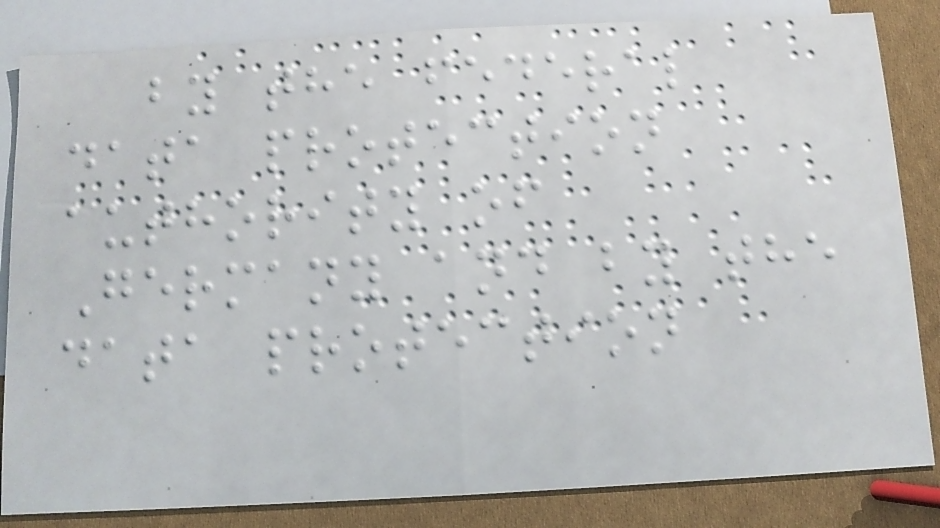by the federal
data protection
authority of
Germany and by the
data protection
